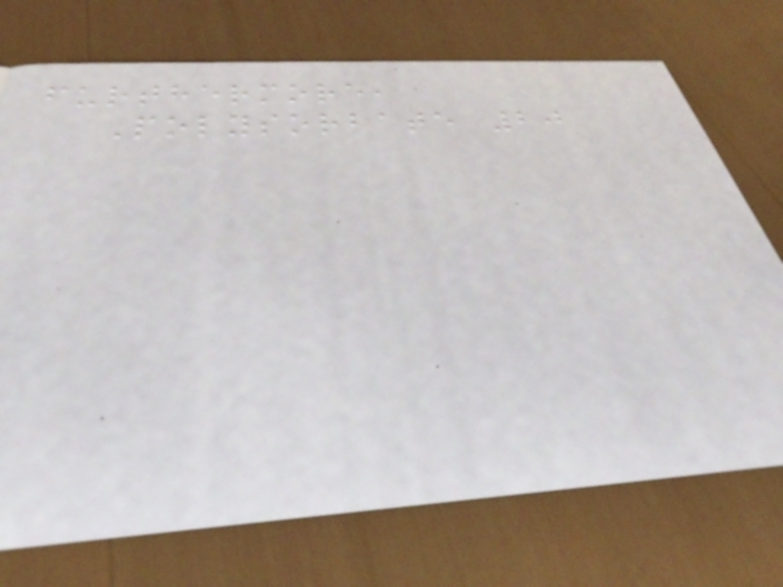furthermore,
Polysorbate 20
